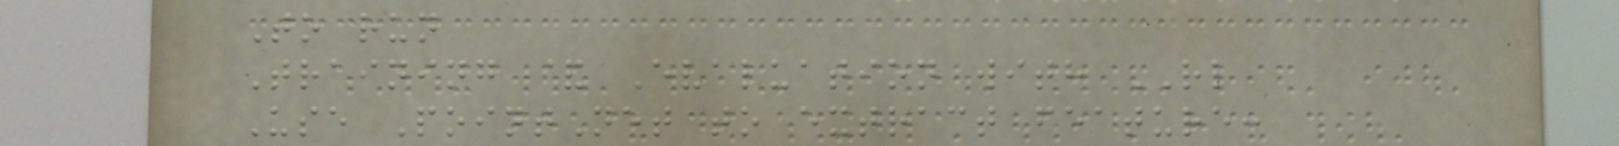To run
Training & Evaluation with RL
Use PointNet to extract feature:
